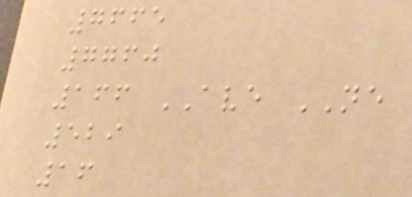7665
7760
166 AVE NE
529
16
